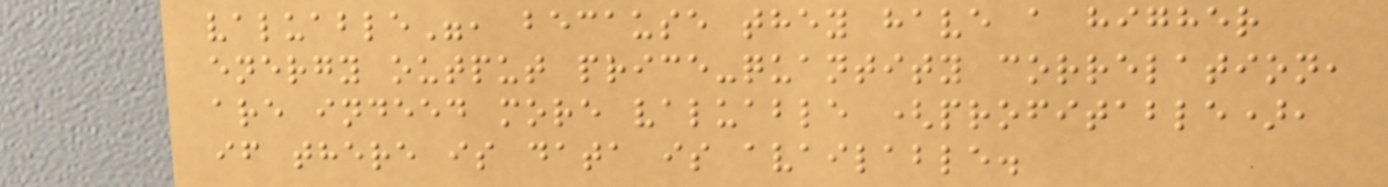valuable", because they have a higher
energy output price-quantity correlation,
are indeed more valuable (profitable),
if there is data is available.
